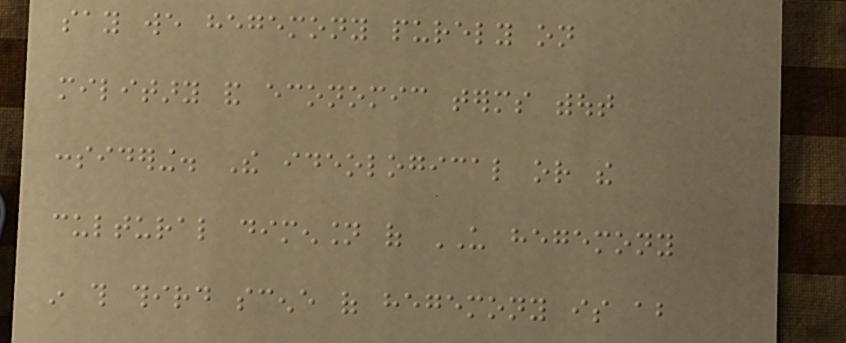say we hegemony purely on
military and economic terms without
considering. The ideological or the
cultural dimension of US hegemony
in this third scene of hegemony is about
